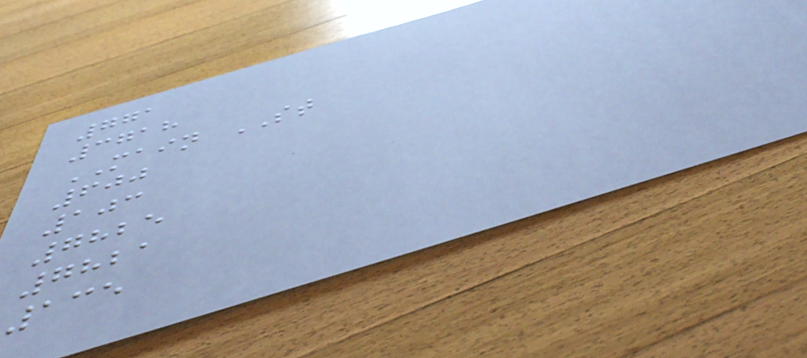771
3718
MAIN ST
600
103
7825
7821
135
